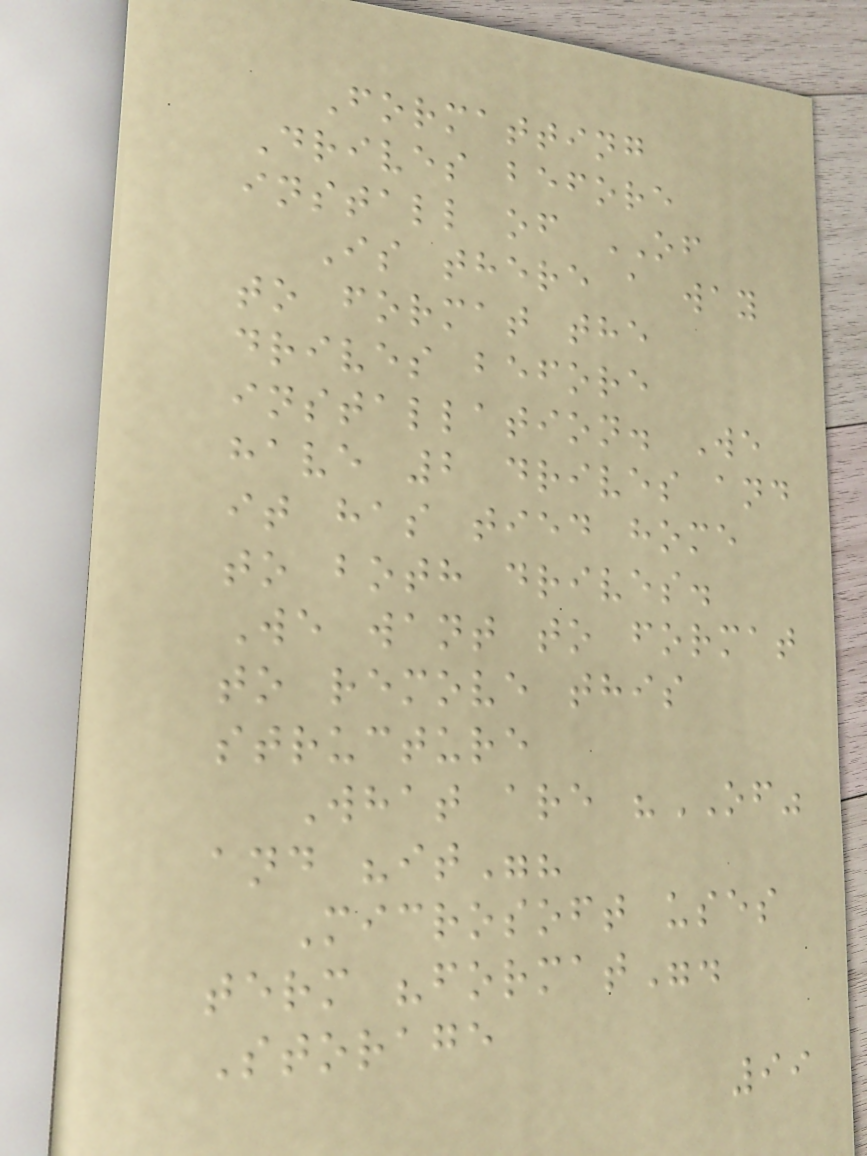Formatting
Drives before
install of OF
Is there a way
to format the
drives before
installation. We
have 2 drives and
it has tied home
to both drives.
We want to format
to remove this
structure
What are "OF"
and "it"?
Microsoft uses
term "format".
Storage
99
